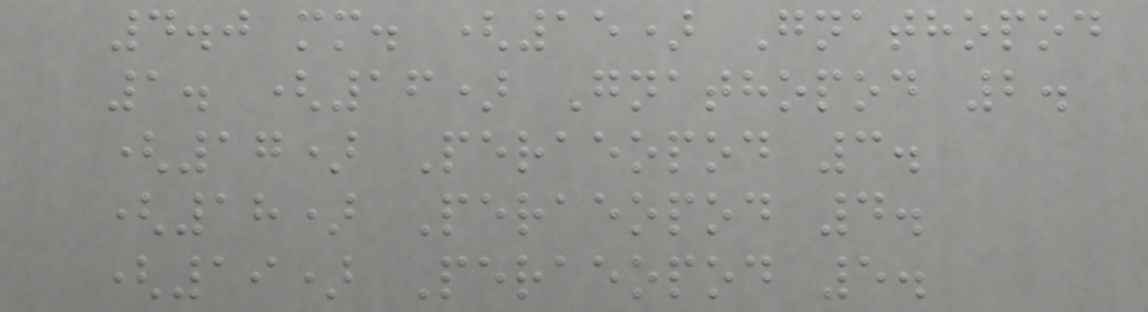4.0 mm. (15) Gnathopod
1. (16) Gnathopod 2.
(17) Peraeopod 3.
(18) Peraeopod 4.
(19) Peraeopod 5.
